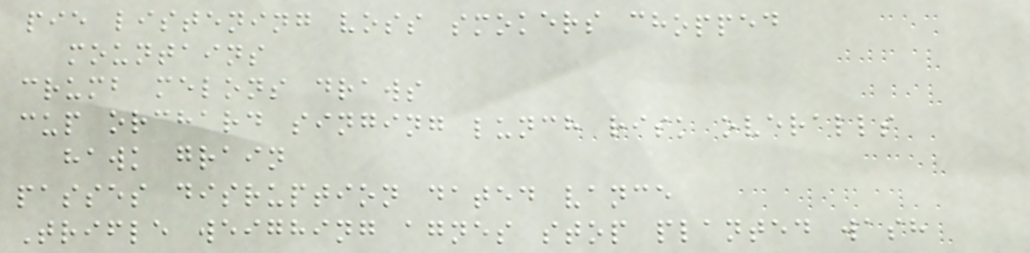pie listening voss smokers chopped
mountains
crumb melons draws
cup orchard singing lunch risk overalls
hawk grain
passes disruption dated vance
Trifle weighing agnes stop planted wash
